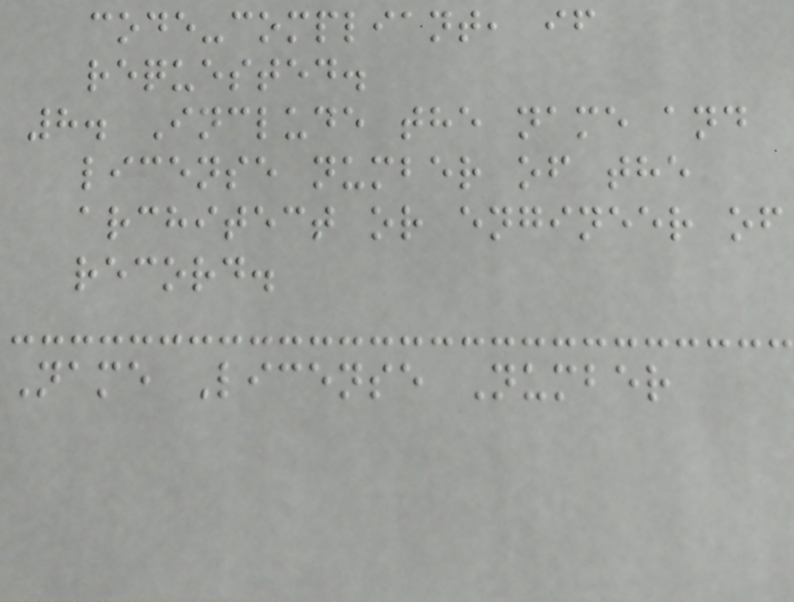code-compliant, if
requested.
8. Include the name and
license number of the
architect or engineer of
record.
Name License Number
